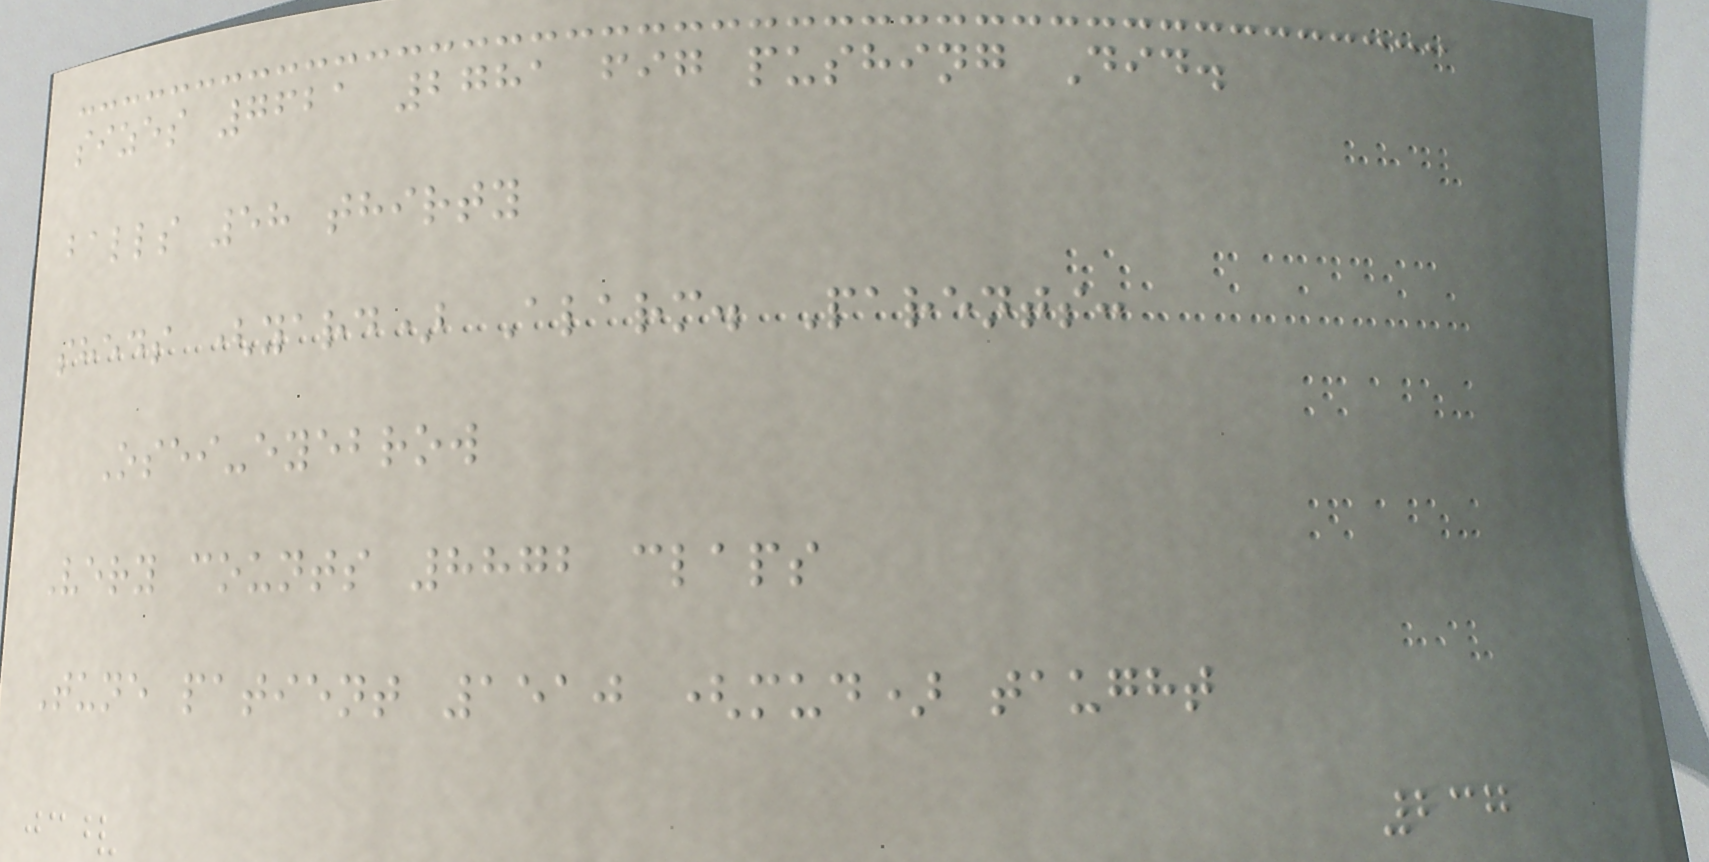sizes 7621 2781 fig pushing Did.
balls 58 thirty
sheds (yard) Alarm. Parents:
Osei-eyebrow
Very counts 8872 claps
Tune patient 1510 (mud) taught
237
